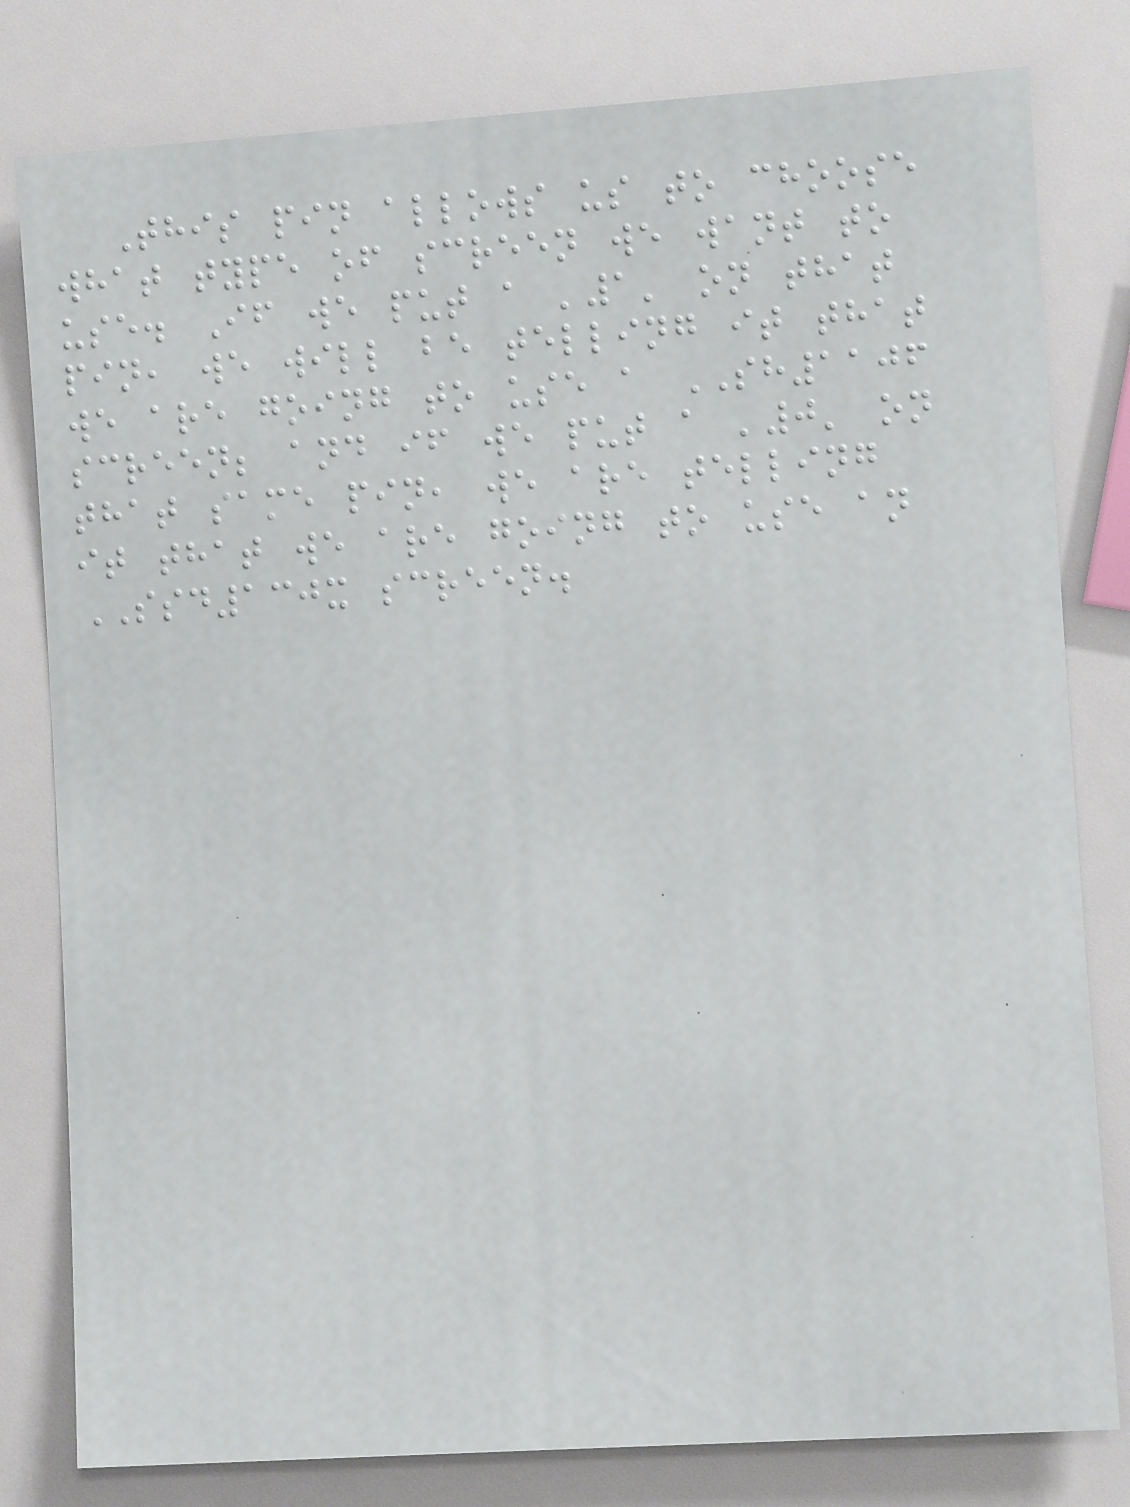This pin allows us to choose
what type of screen we want to
use. If we put a '1' on that
pin, we will be telling it that
we are going to use a SH1106
screen; and if we put a '0' on
that same pin, we are telling
it that we are going to use an
SSD130x screen.
